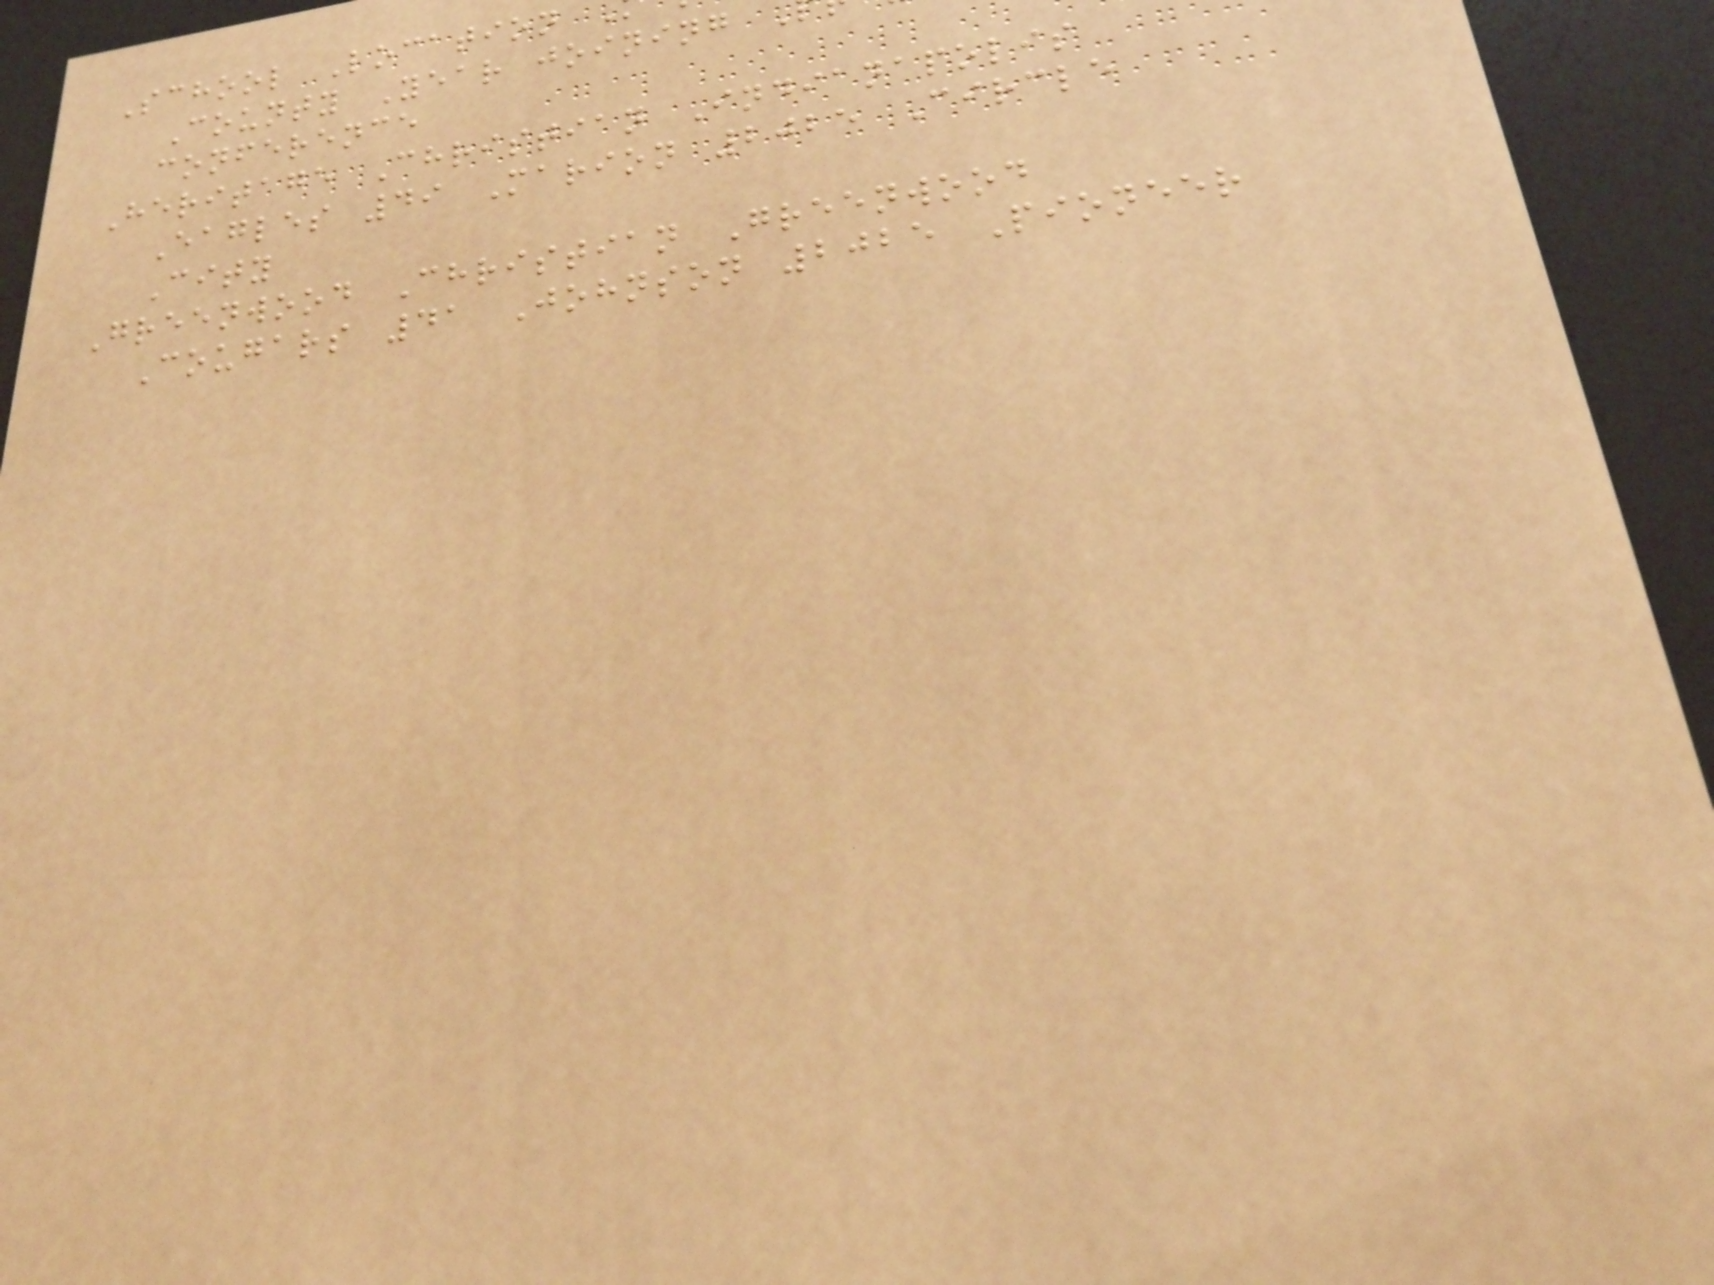School Location
County Year joining
conference
Heritage Christian Indianapolis
Eagles 49 Marion 2025 Circle
City
Greenwood Christian Greenwood
Cougars 41 Johnson 2025 Pioneer
